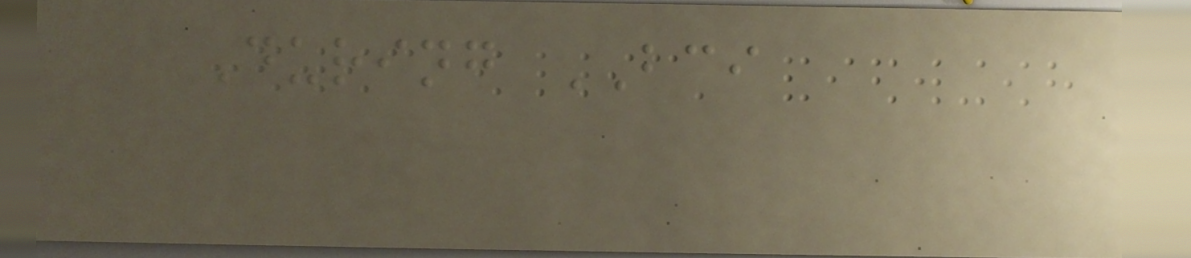During BCI
